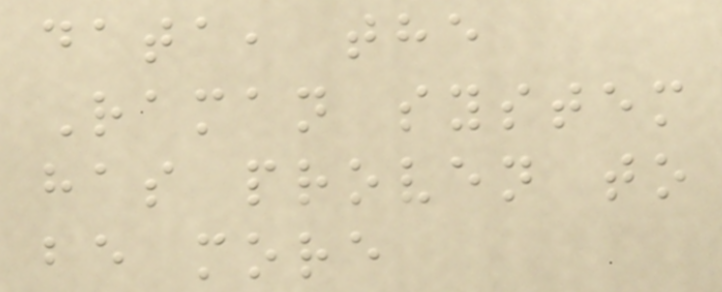data, the
Raman system
has proven to
be more
